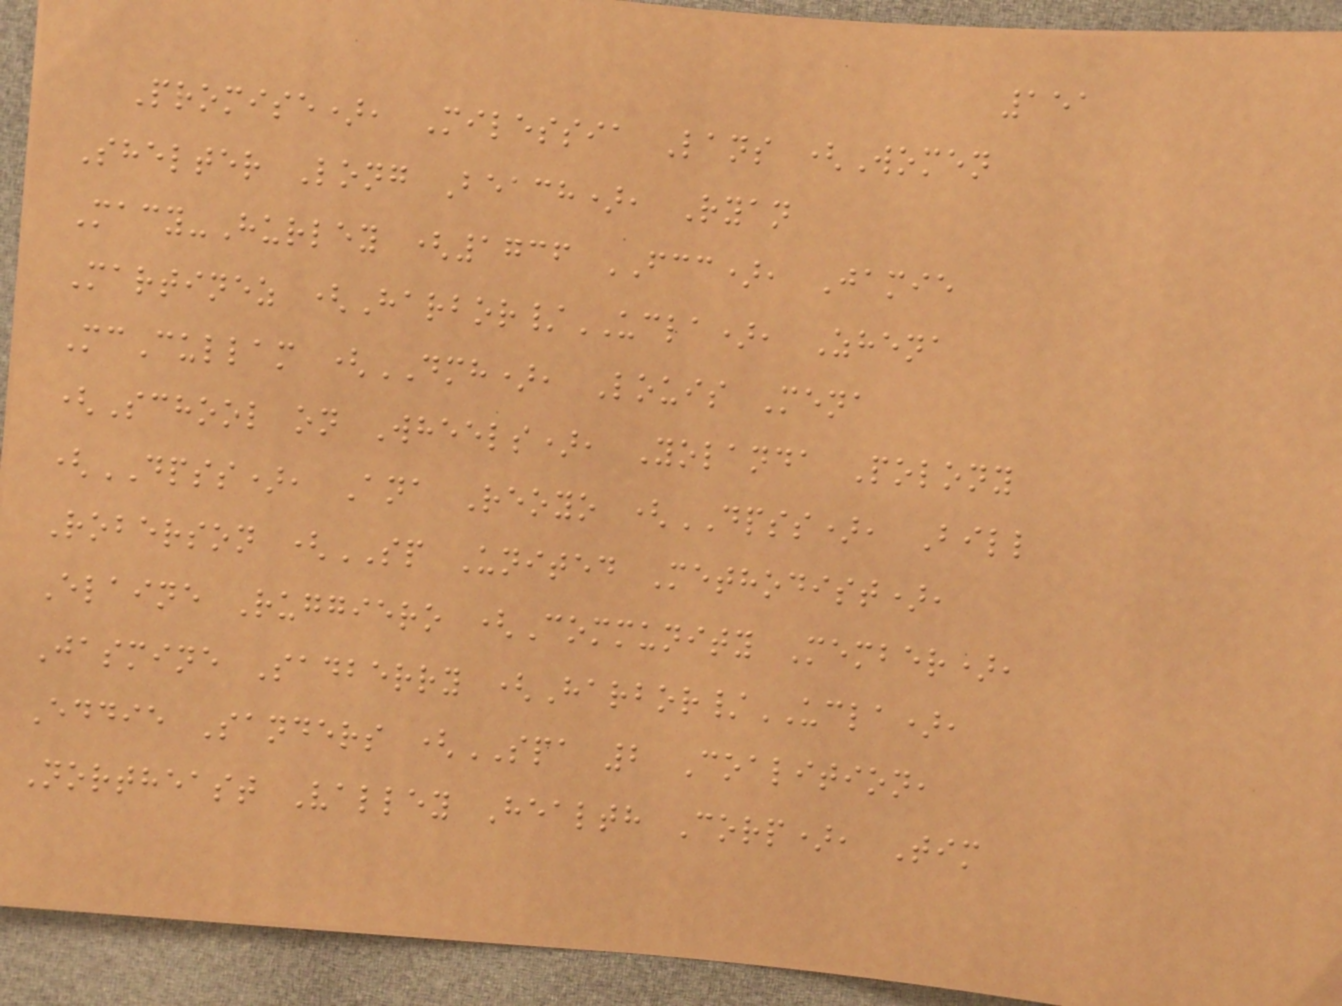151
Promise), Milessia Lans (Women
Shelter Long Beach), Ryan
Macy-Hurley (1736 FCC), Jamie
Martinez (Harbor/UCLA), Zhena
McCullam (DMH), Louis Mena
(School on Wheels), Yolanda Polony
(DPSS), Ana Reoyo (DPSS), Bill
Roberson (SP United Methodist),
Elaine Ruggiero (Community Member),
Jasmine Sadberry (Harbor/UCLA),
Eddie Sanders (SPA 2 Coalition,
Northeast Valley Health Corp), Tim
